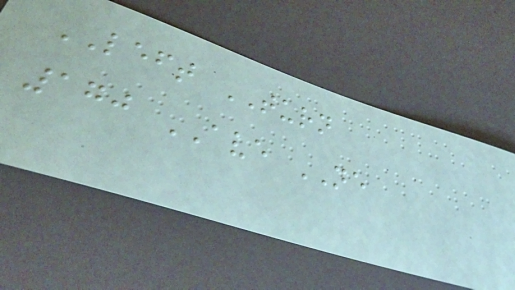LEFT TURN
170 AVE NE
